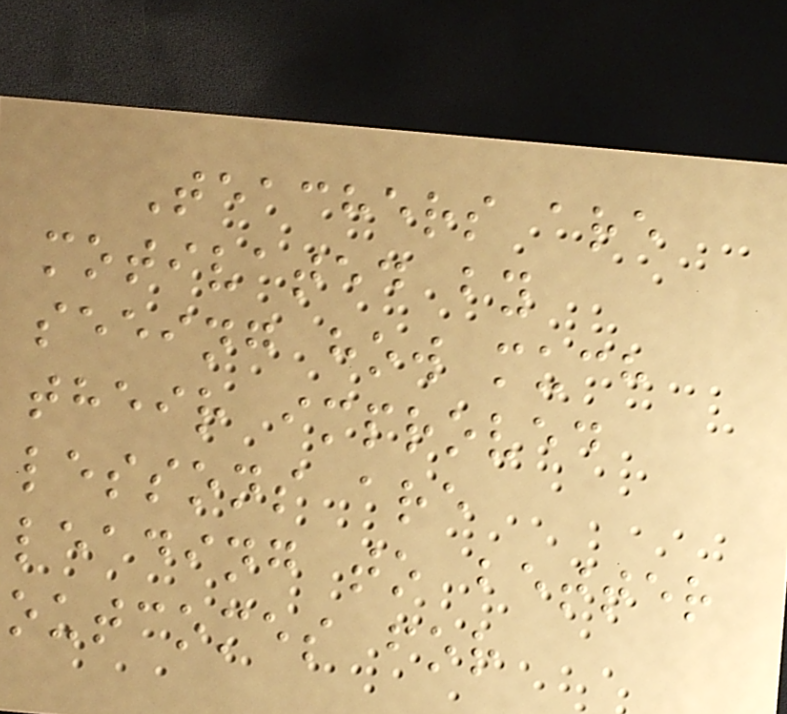Teachers are
motivated by
seeing how much
their improved
lessons are
leading to better
outcomes for
